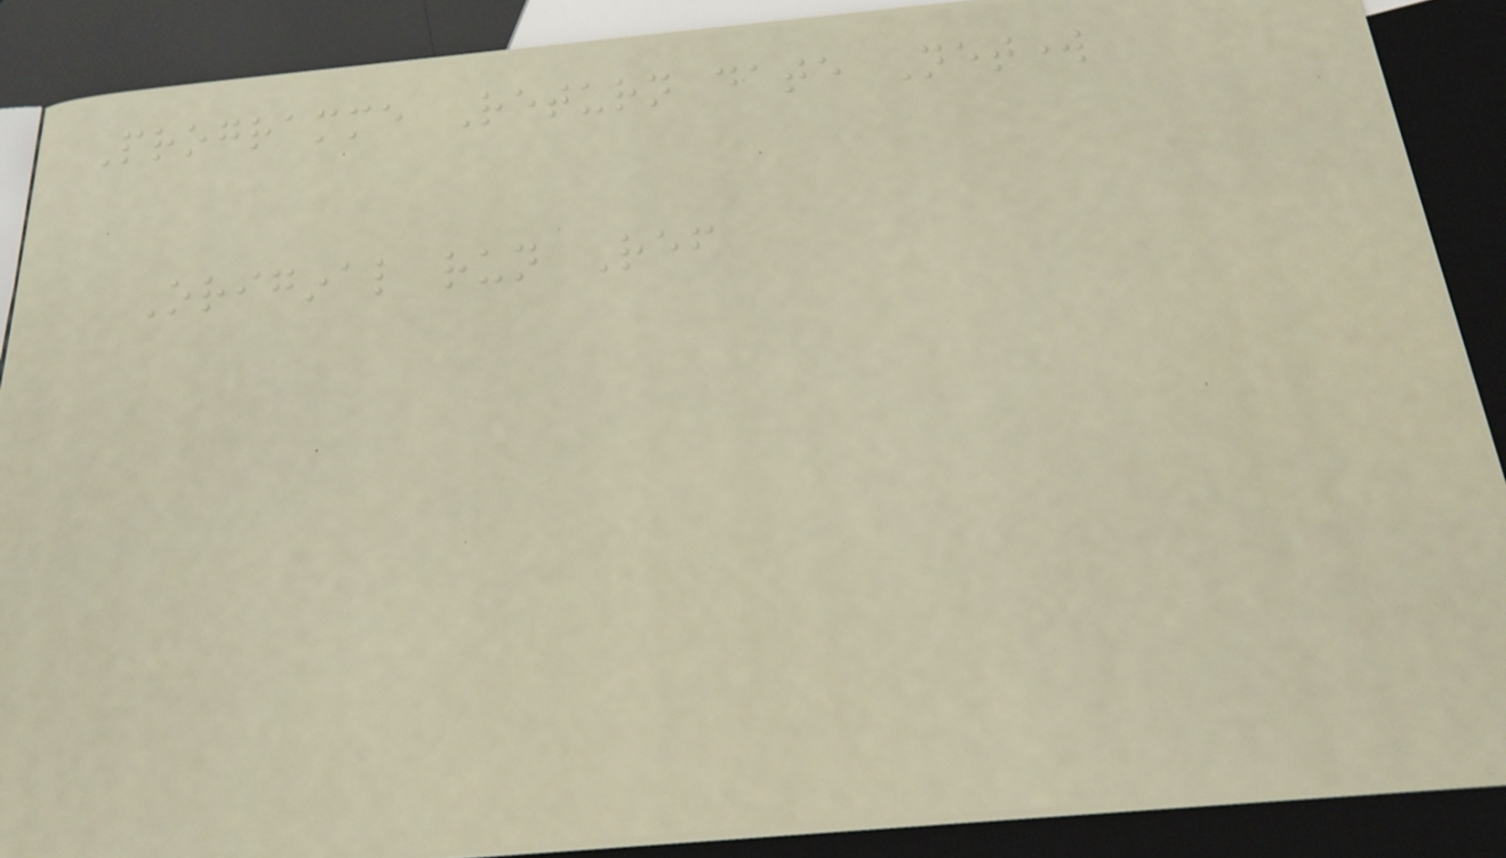Programme Return date Network
Original run Ref
